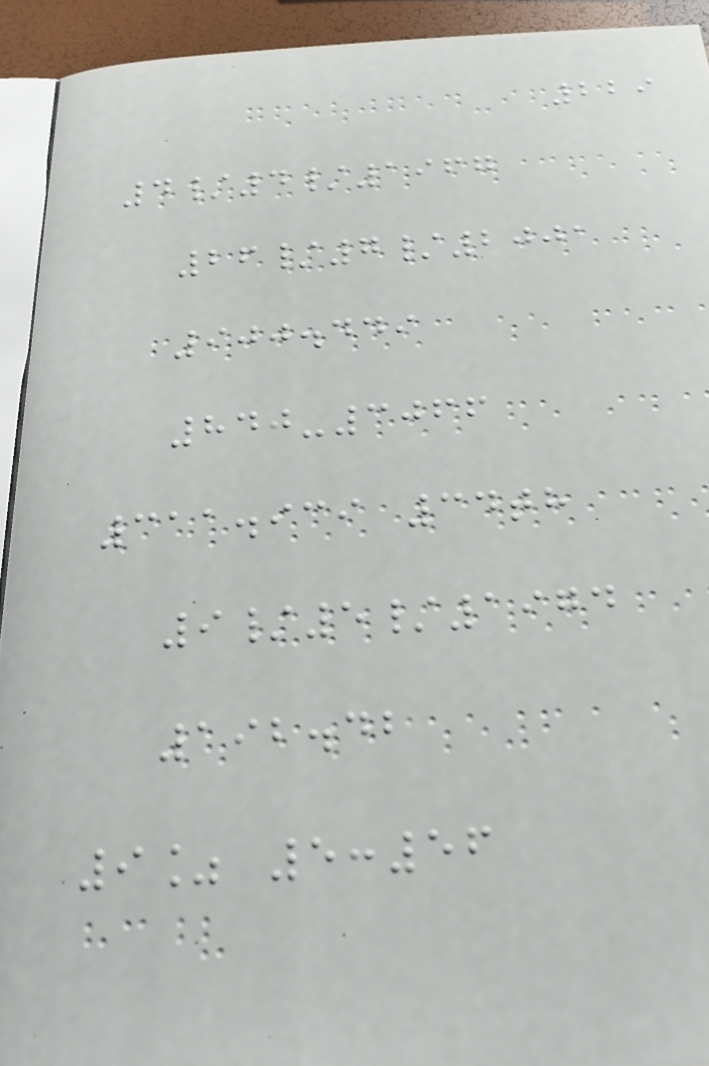229
4/4/1967
26/7/2001
900.449
840-3066
311.939 34th
9/5/1974
192.42
9% 5:56
